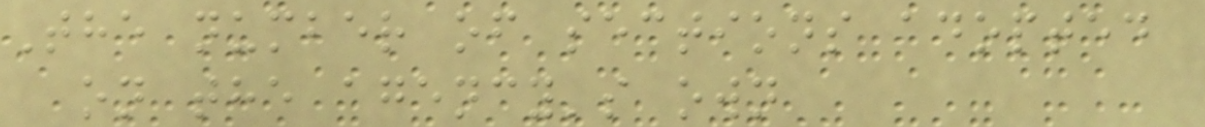The number of sections adopted
on the agency's own
